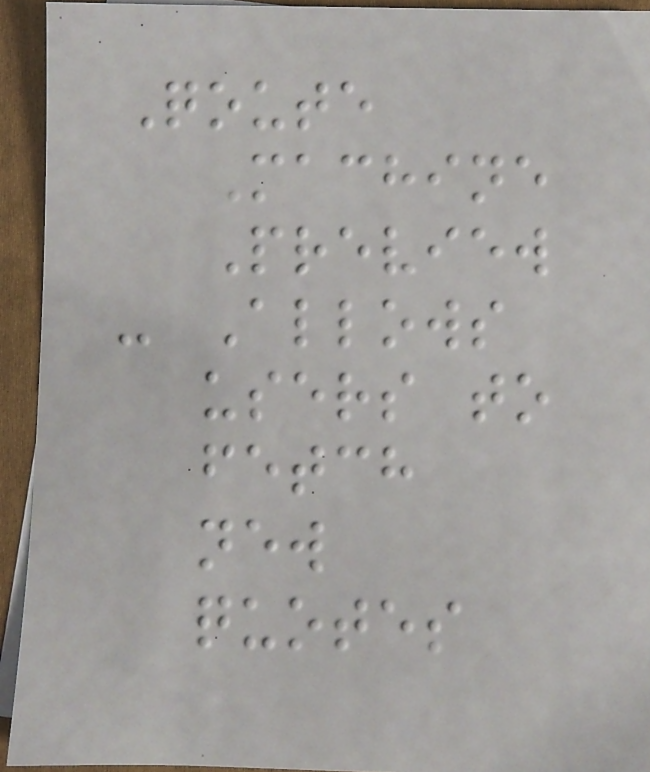Qoute
Machine
Preview
- Allows
users to
fetch
new
quotes
